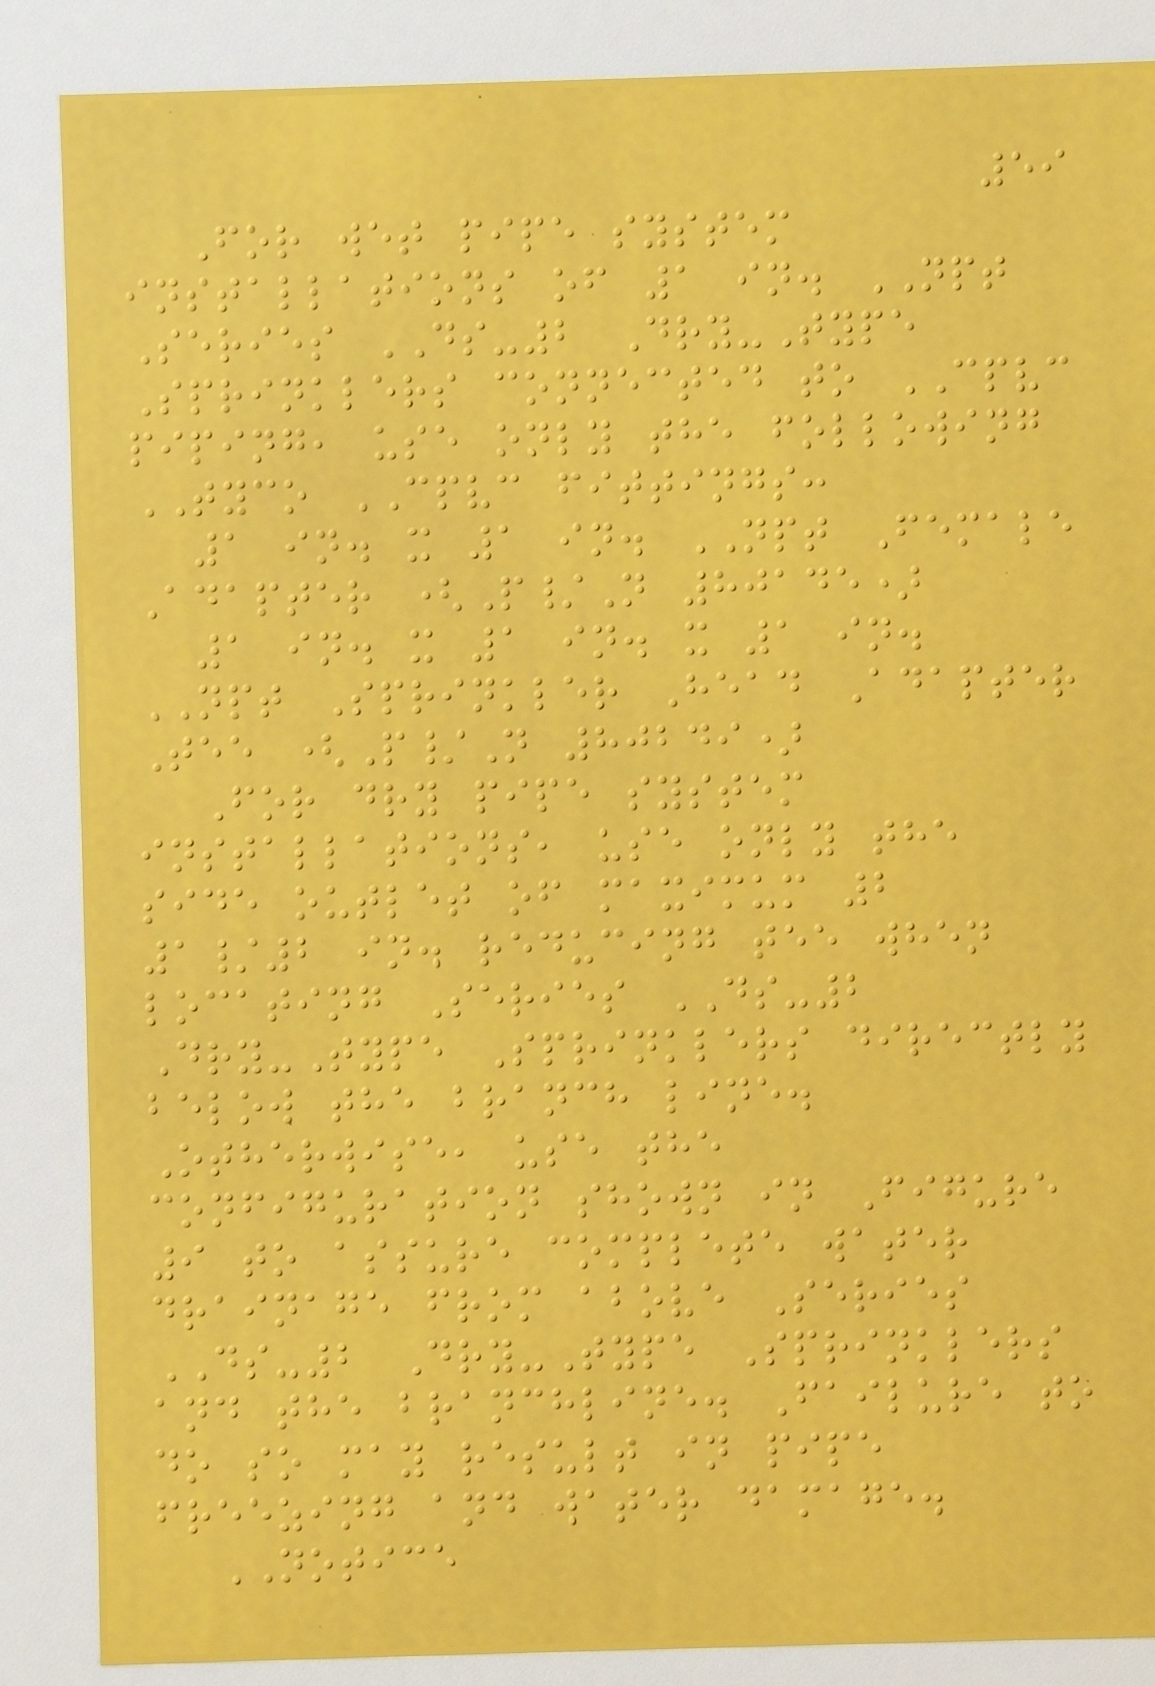59
For wet pipe system
installations of 1 in. NPT
Series DS-2 Dry-Type
Sprinklers connected to CPVC
piping, use only the following
TYCO CPVC fittings:
1 in. x 1 in. NPT Female
Adapter (P/N 80145)
1 in. x 1 in. x 1 in.
NPT Sprinkler Head Adapter
Tee (P/N 80249)
For dry pipe system
installations, use only the
side outlet of maximum 2
1/2 in. reducing tee when
locating Series DS-2
Dry-Type Sprinklers directly
below the branch line.
Otherwise, use the
configuration shown in Figure
9 to assure complete water
drainage from above Series
DS-2 Dry-Type Sprinklers
and the branchline. Failure to
do so may result in pipe
freezing and water damage.
NOTICE
